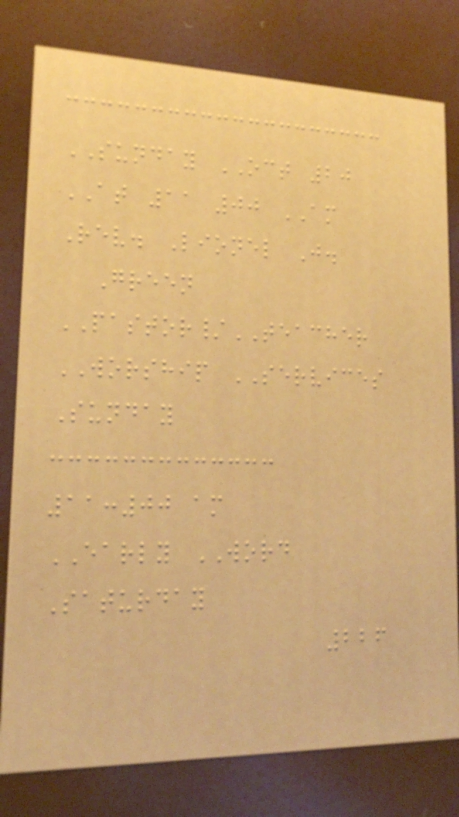SUNDAY OCT 20
AT 11 00 AM
Rev. Lionel J.
Green
PASTOR/TEACHER
WORSHIP SERVICES
Sunday
11:00 am
EARLY WORD
Saturday
226
